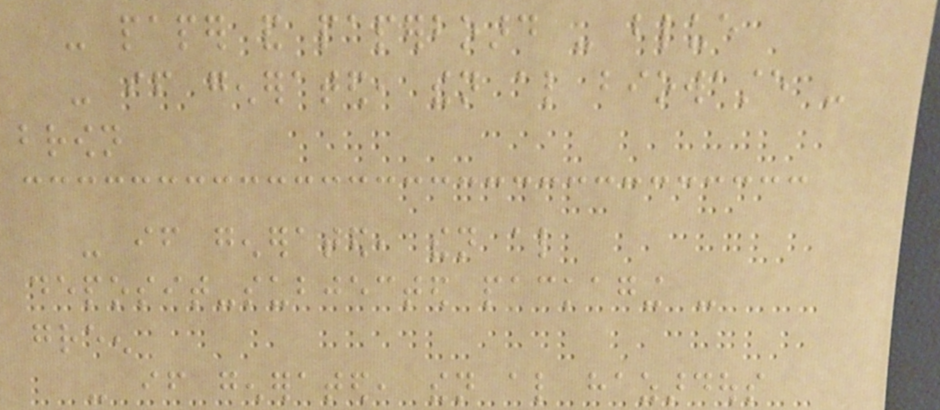- paper and paperboard - blue
- if generated, then also biowaste -
brown
- if generated, then also
deposit-subjected packaging -
green
- if generated, then also hazardous
